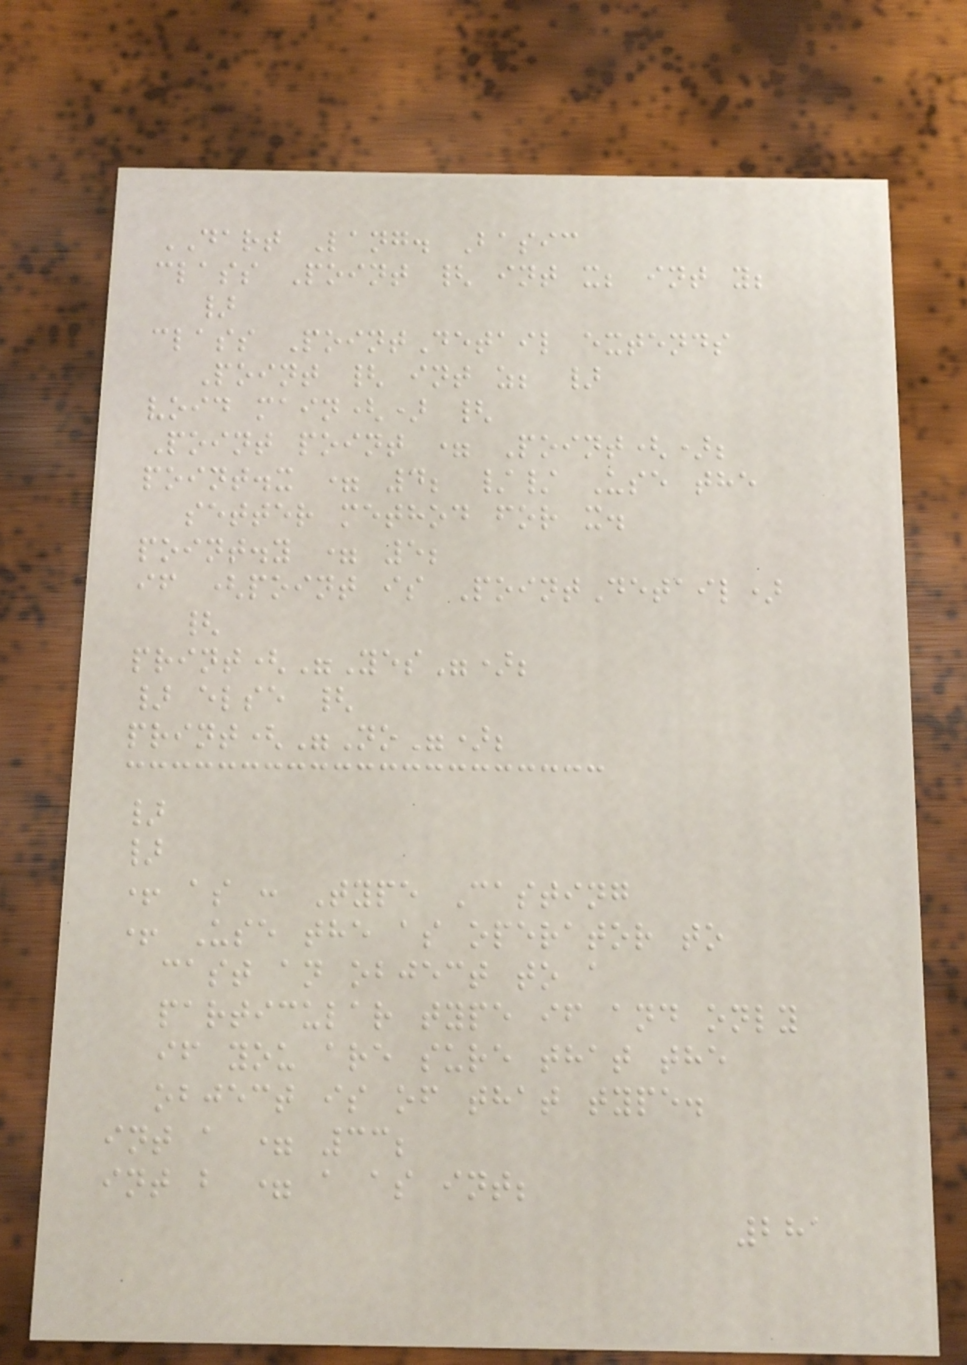DART Lang. Basic
class Point { int x; int y;
}
class PointDetail extends
Point { int z; }
void main() {
Point point = Point();
point.x = 4; // Use the
setter method for x.
point.y = 5;
if (point is PointDetail)
{
print("Yes");
} else {
print("No");
}
}
+ as : Type Casting
+ Use the as operator to
cast an object to a
particular type if and only
if you are sure that the
object is of that type.
int a = 33;
int b = a as int;
281
